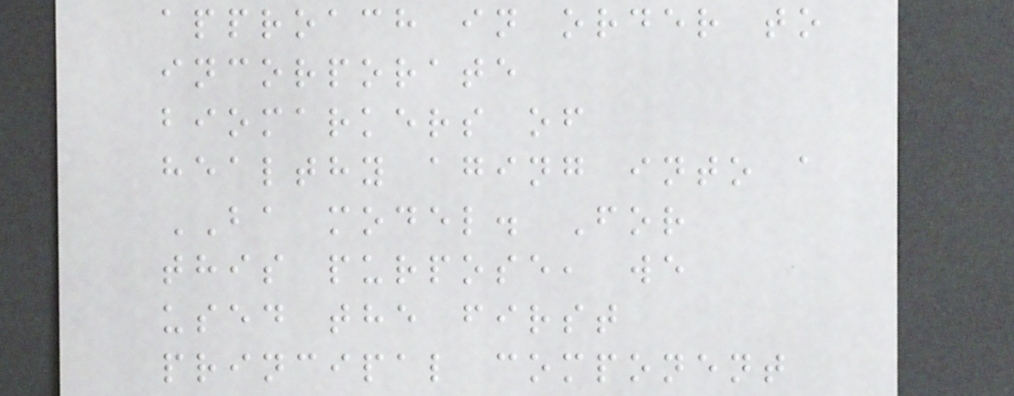approach in order to
incorporate
biomarkers of
healthy aging into a
BA model. For
this purpose, we
used the first
principal component
